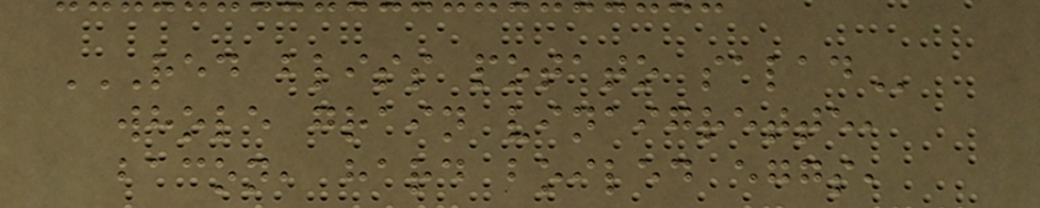RED BLISS POTATO SALAD
whole grain vinaigrette,
bacon, hard boiled eggs,
